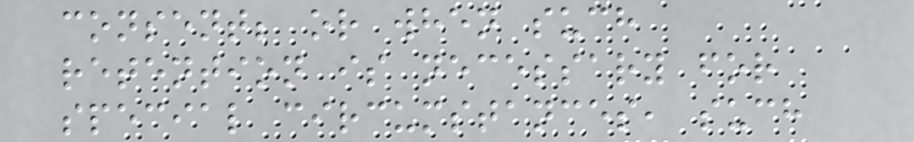consent; or when such
retention is necessary for
special circumstances, such
